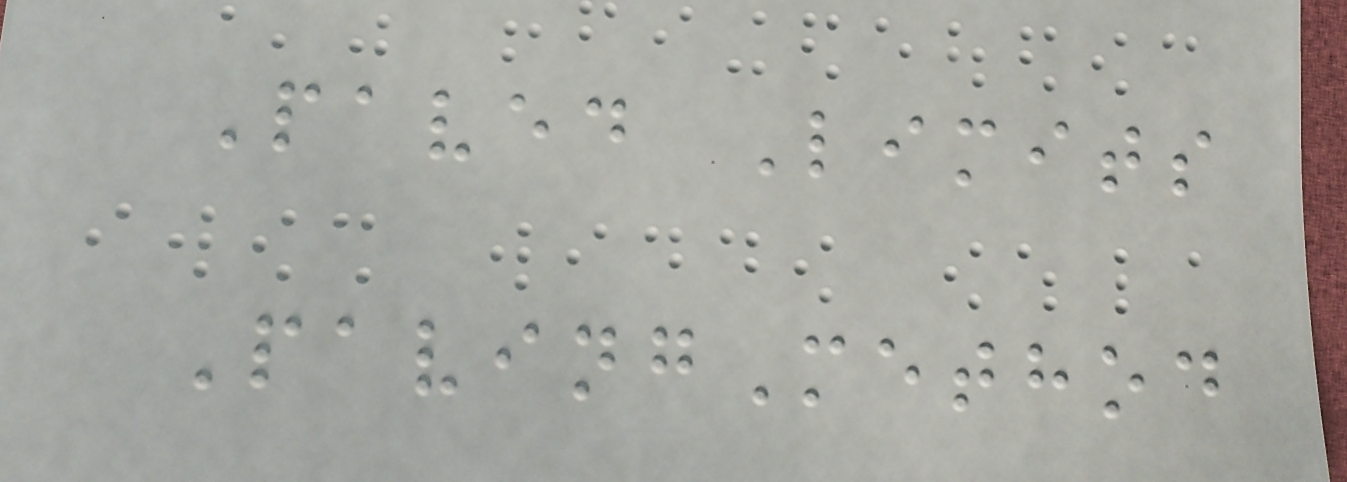Paved Limits
PavingMethod
